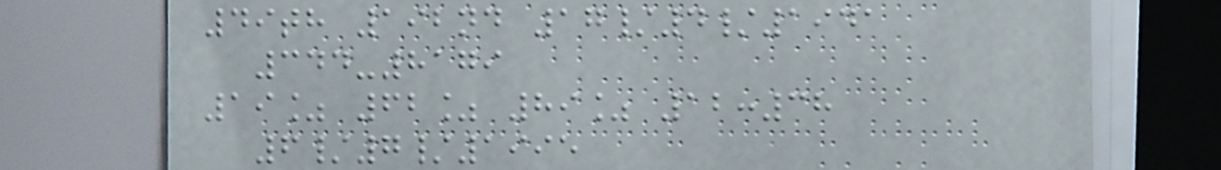49th 192nd 17/4/1941
344-8179
19% 62% 89% 12:38
6/7/1995
